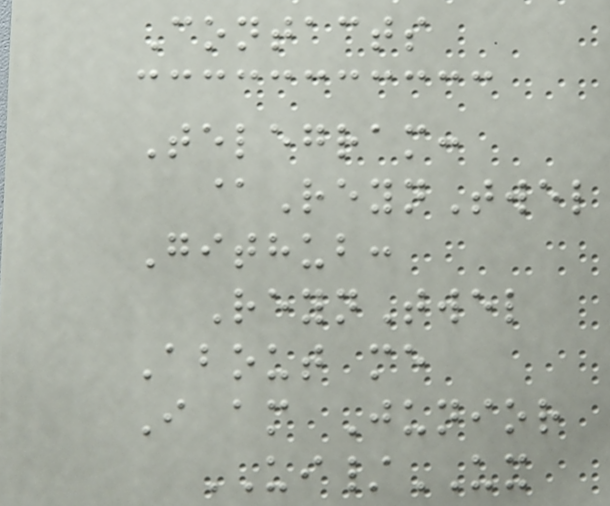Contacts
Telegram:
@ReynTwel
Github:
ReynTwel
About me
I am Junior
UI/UX
